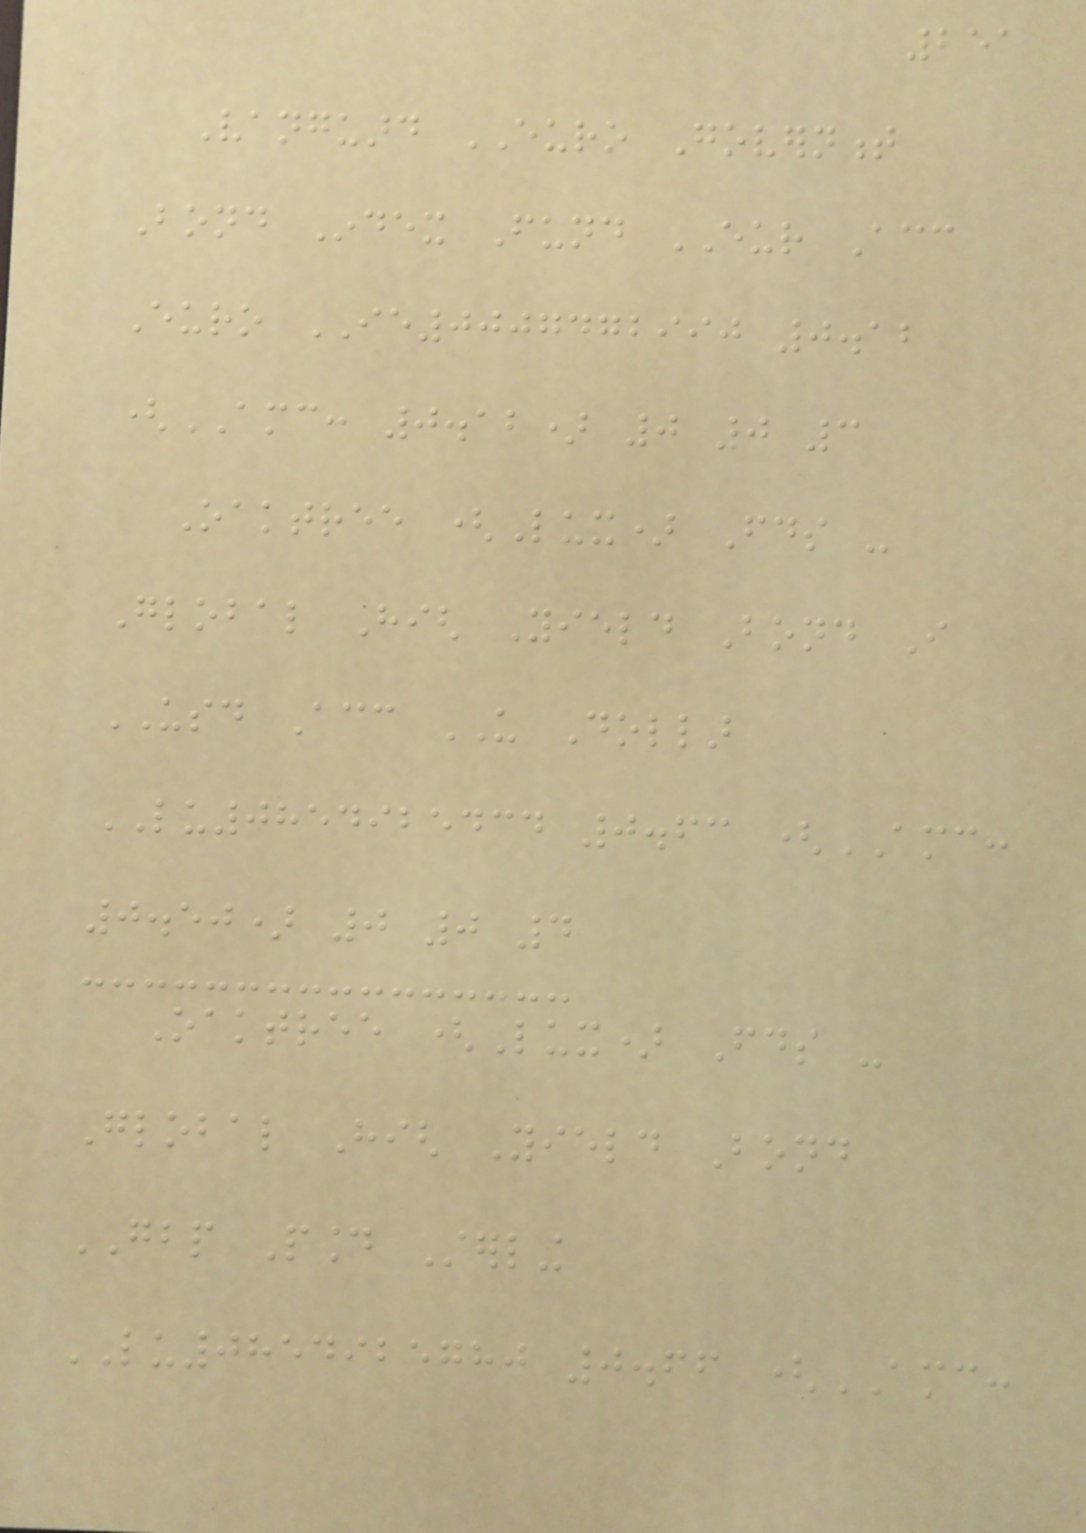251
Vanguard EURO Government
Bond Index Fund EUR Acc
Euro IE0007472990 0.12
(AMC: 0.12) 0 0 3
Oaktree (Lux) Fds -
Global High Yield Bond I
USD Acc US Dollar
LU0854925434 0.63 (AMC:
0.50) 0 0 4
Oaktree (Lux) Fds -
Global High Yield Bond
GBP Pound Sterling
LU0854925780 0.66 (AMC:
